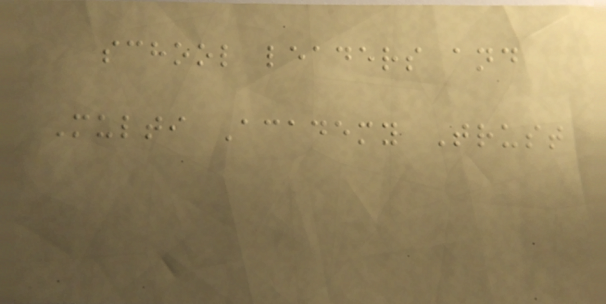school leaders and
Multi Academy Trust
